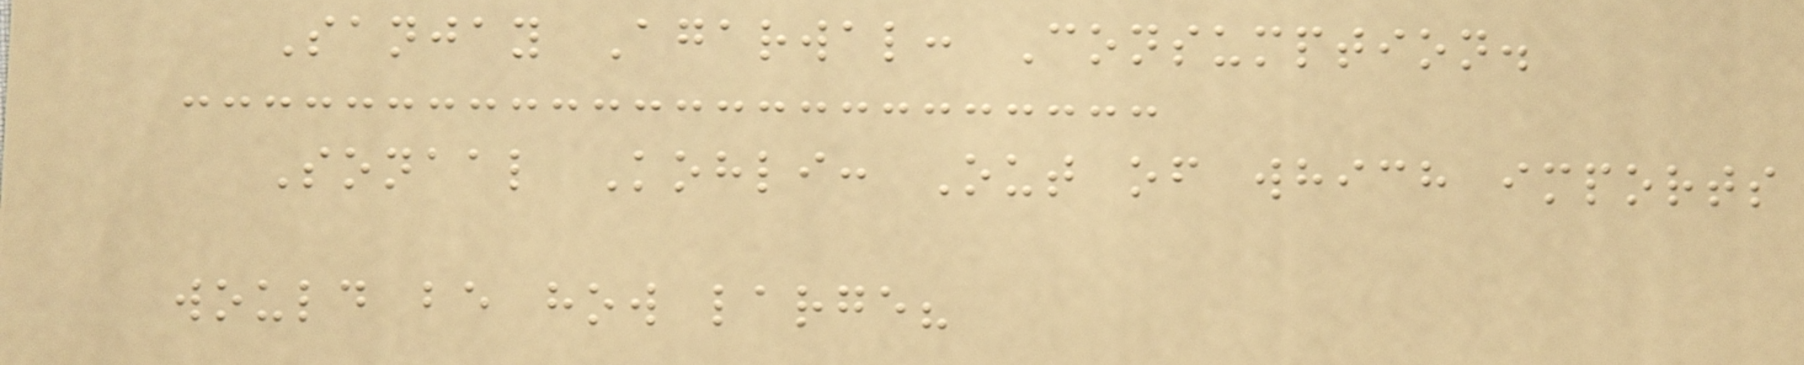Sanjay Agarwal: Consumption.
Sonaal Kohli: Out of which imports
would be how large?
